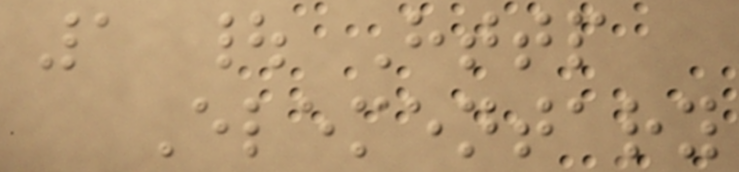1 | Http
Elementary
